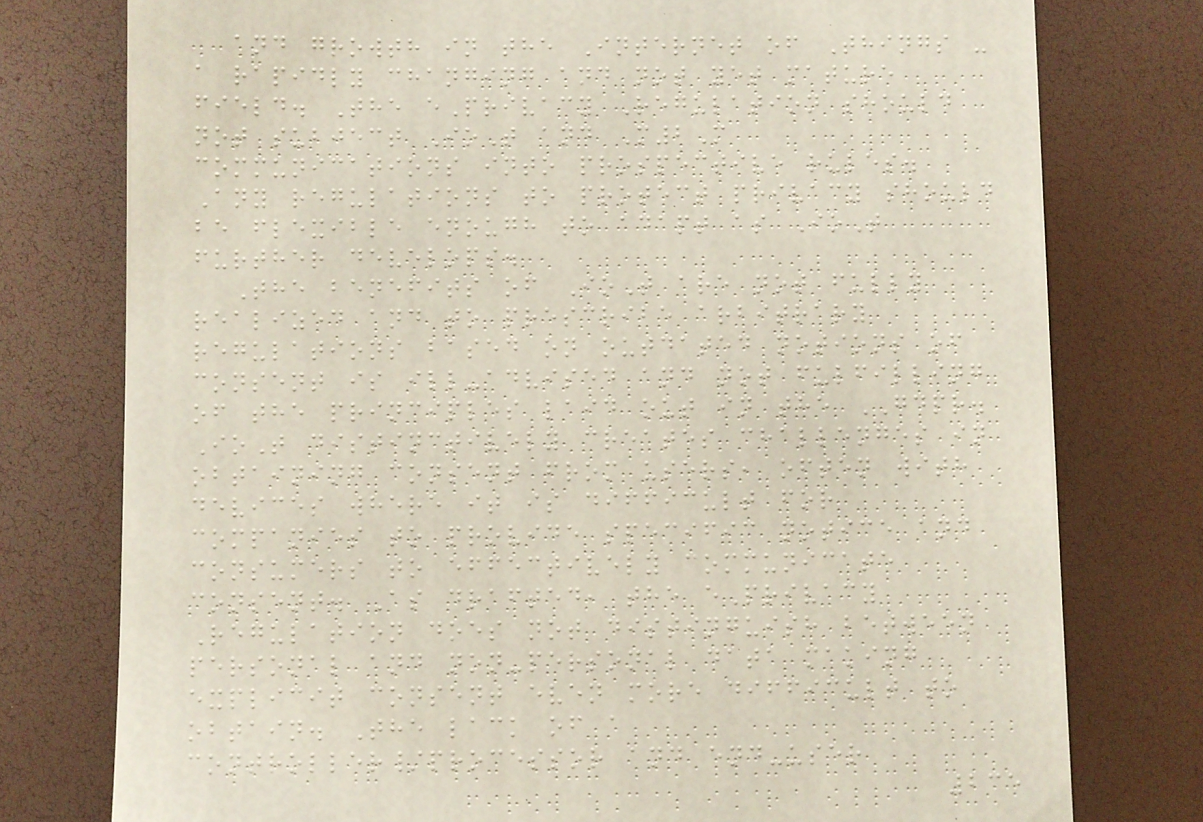and growth in the Internet of Things -
a rapidly changing and not yet mature
field. The ePrivacy Regulation should
not subject IoT and M2M
communications into prospective rules.
Any regulations to protect privacy should
be flexible enough to adapt as IoT
further develops.
The benefits of IoT are not fully
realized and to prescribe arbitrary
regulations based on outdated notions of
consent is ill-advised and not fulfilling
of the principles laid out in the GDPR.
IoT distinctively creates challenges in
obtaining consent from users, often with
devices where it is difficult for
companies to provide specific notice and
consumers to effectively communicate
consent. As drafted, the ePrivacy
Regulation does not distinguish between
personal and non-personal data making
explicit consent even more difficult to
obtain. The lack of a
controller/processor and end-user
235
